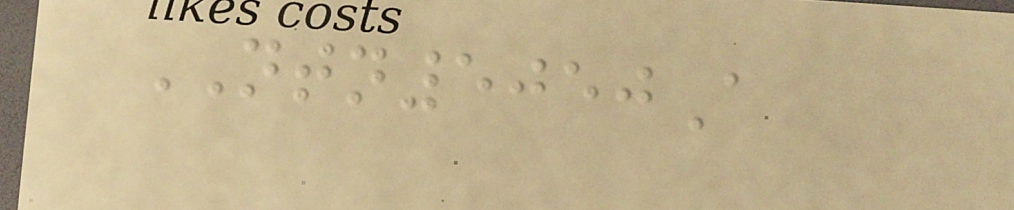NTN5050A
